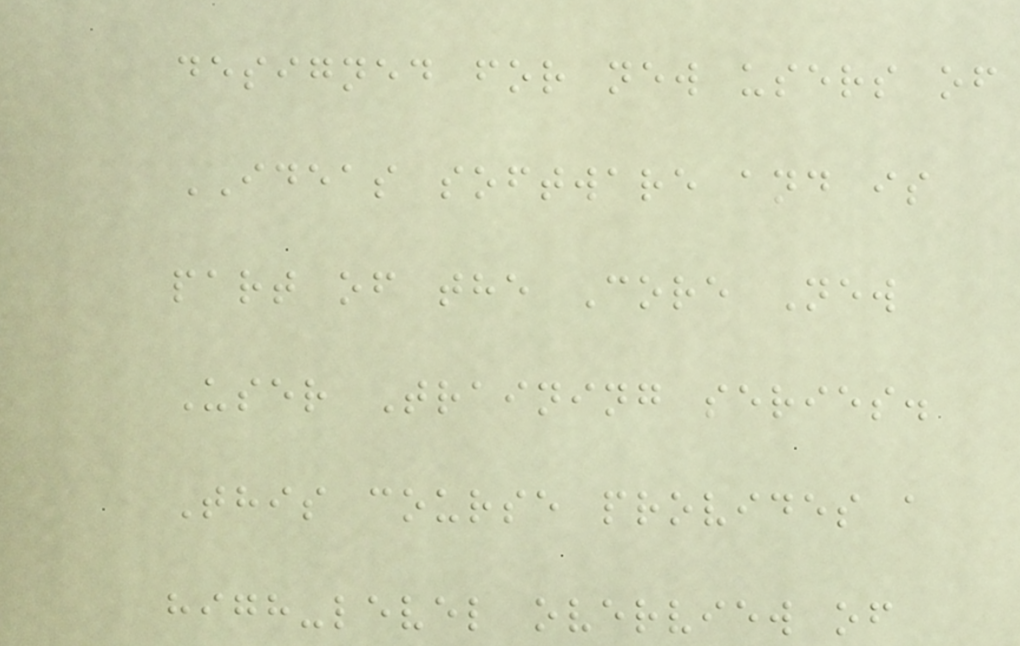designed for new users of
IDEAS software and is
part of the Core New
User Training series.
This course provides a
high-level overview of
